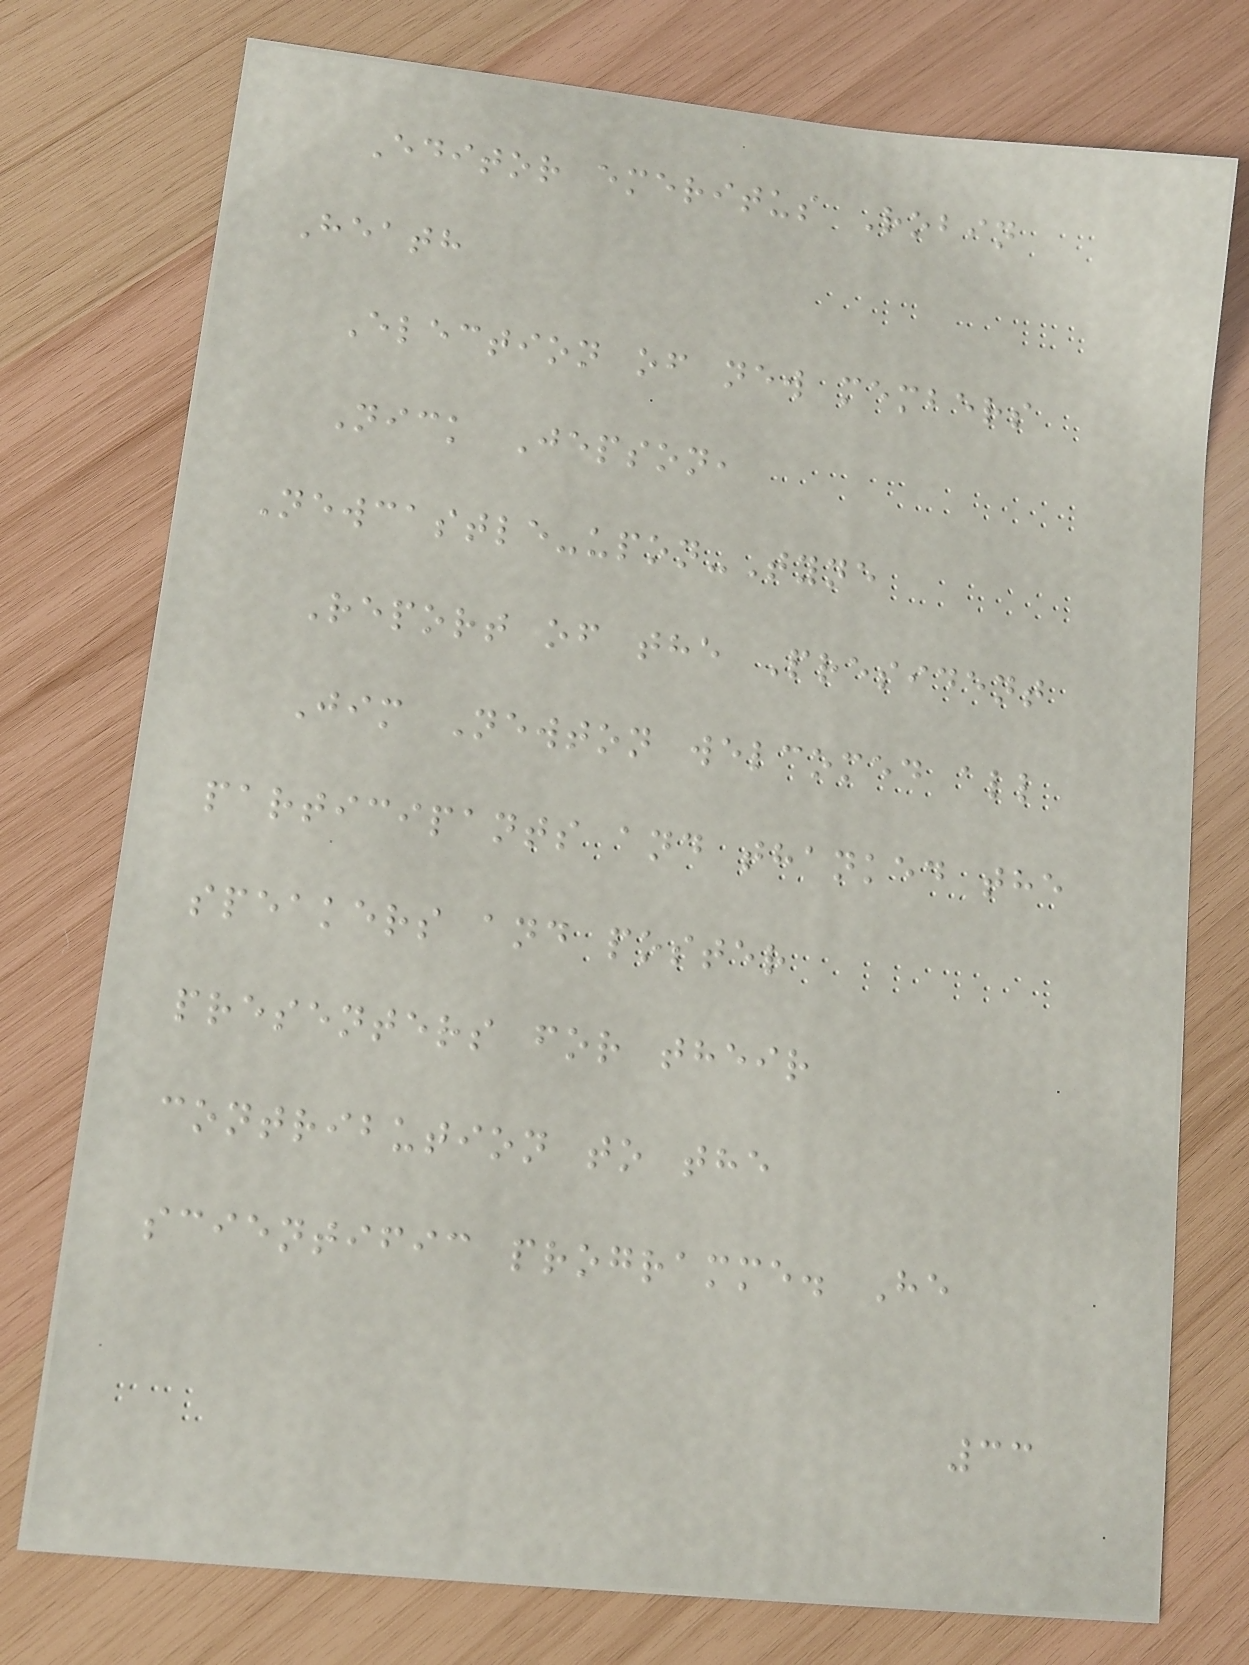Editor emeritus Robin
Heath
Election of new members
Nick Jepson,
Newcastle-upon-Tyne
Report of the President
Jim Newton welcomed all
participants and thanked the
speakers and poster
presenters for their
contribution to the
scientific programme. He
33
